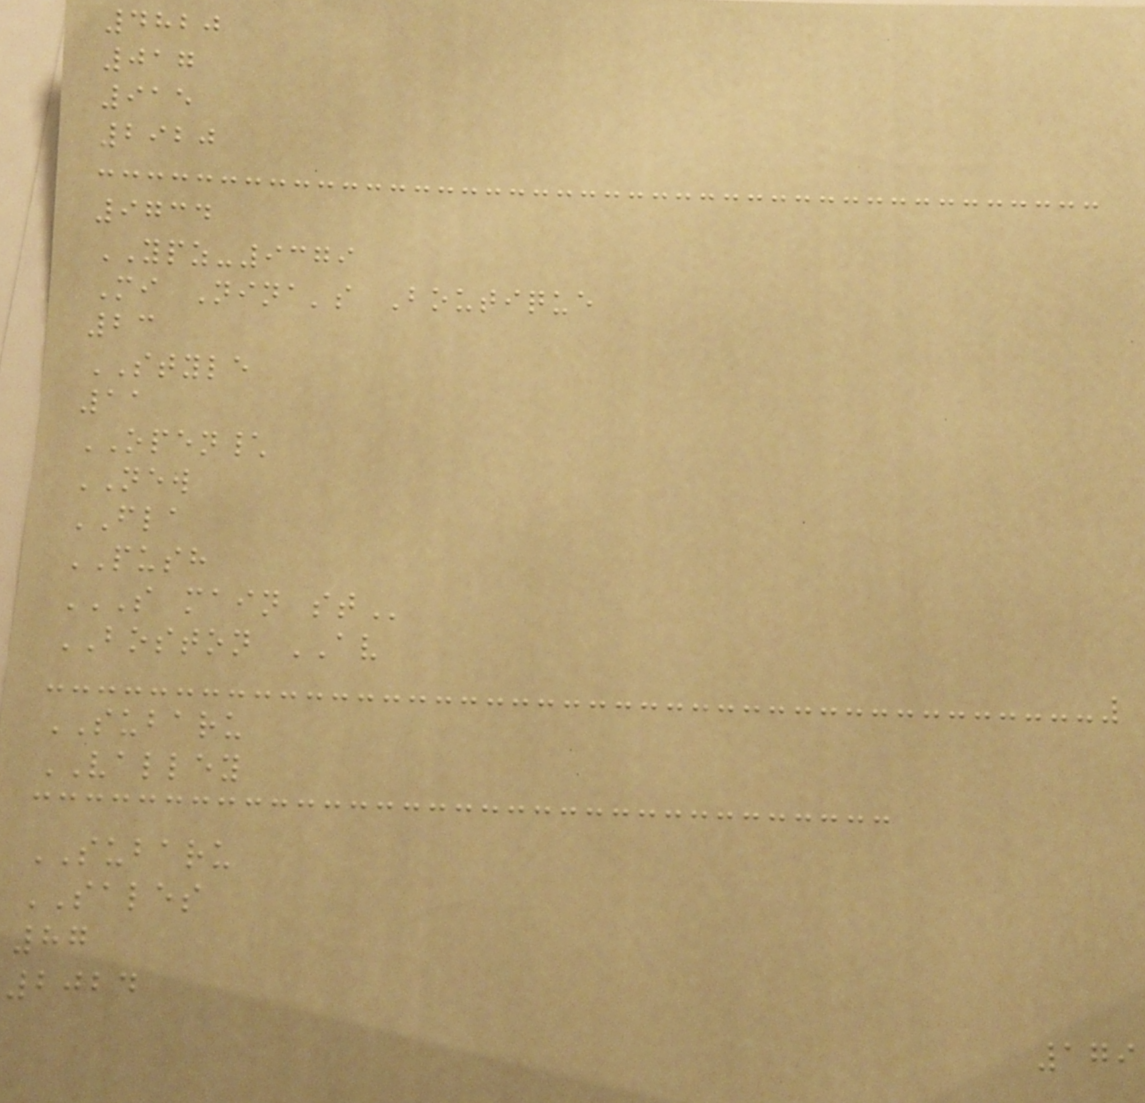4820
017
915
2920
9734
YPZ-9379
Mi Nina's Boutique
23
STYLE
11
OPEN\
NEW
FLA
PUSH
S MAIN ST
BOSTON AV
SUBARU
VALLEY
SUBARU
SALES
87
2024
179
